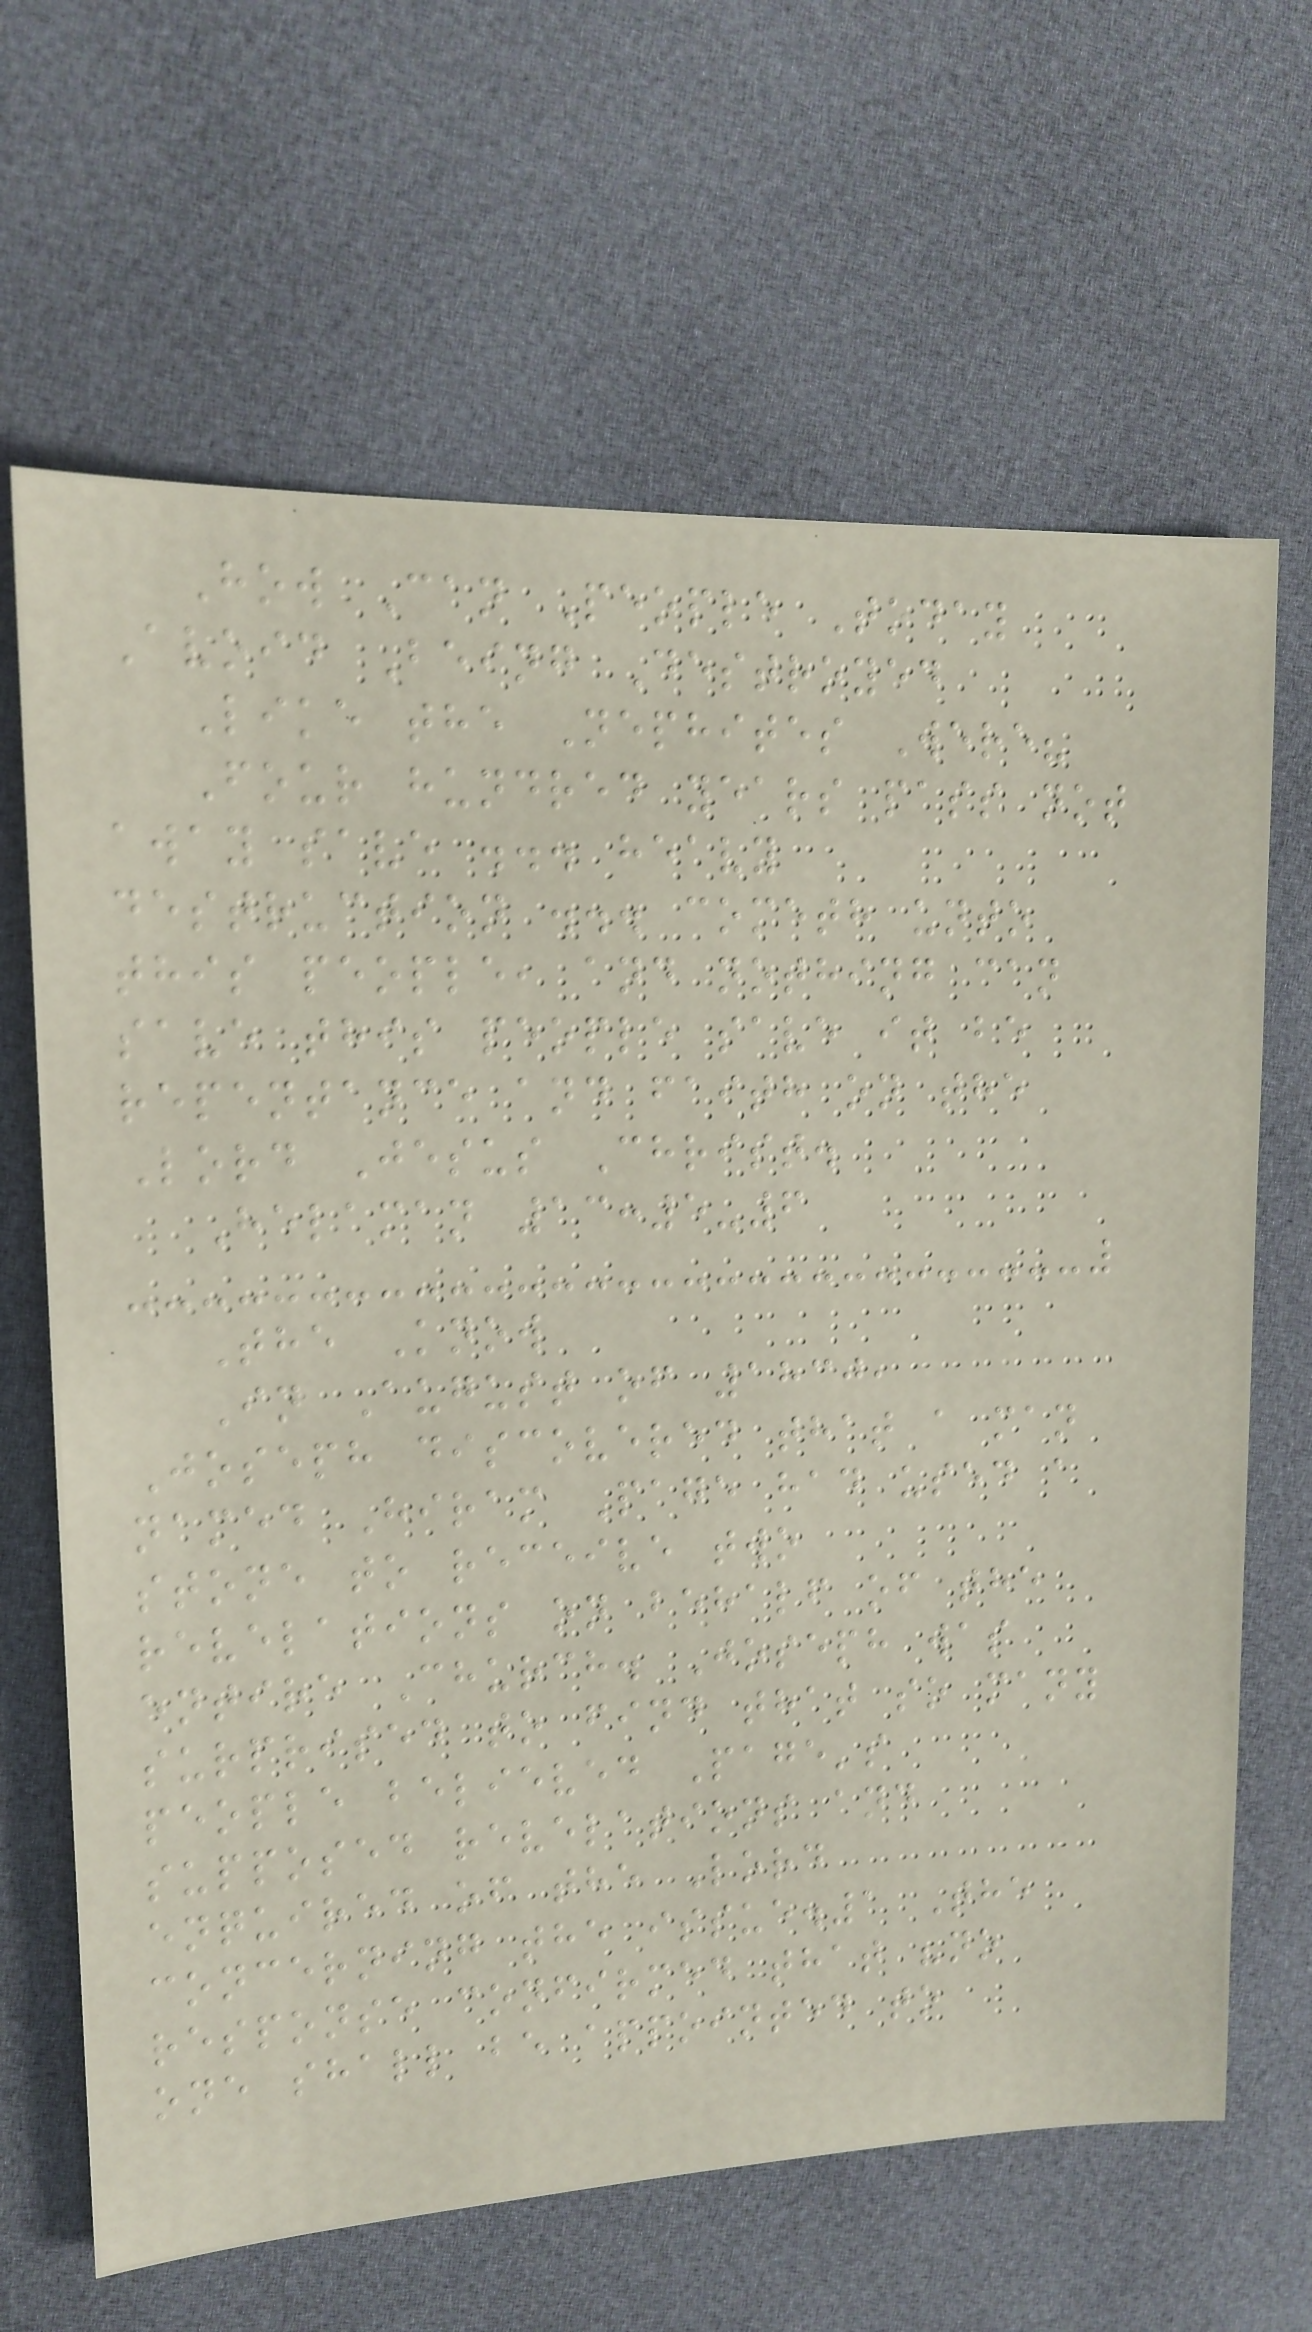How Can People Today
Avoid Being Destroyed
Like the Nephites Were?
Four hundred years pass not
away save ... heavy
destruction ... cometh unto
this people, and nothing can
save this people save it be
repentance and faith on the
Lord Jesus Christ.
Helaman 13:5-6
The Know
In August of 1830,
Joseph discovered that a man
named Hiram Page had used a
stone to receive two
revelations on behalf of the
entire Church. Joseph was
surprised to find that so many
people believed Page's
supposed revelations and
enquired of the Lord
concerning the issue.1 The
response confirmed that "no
one shall be appointed to
